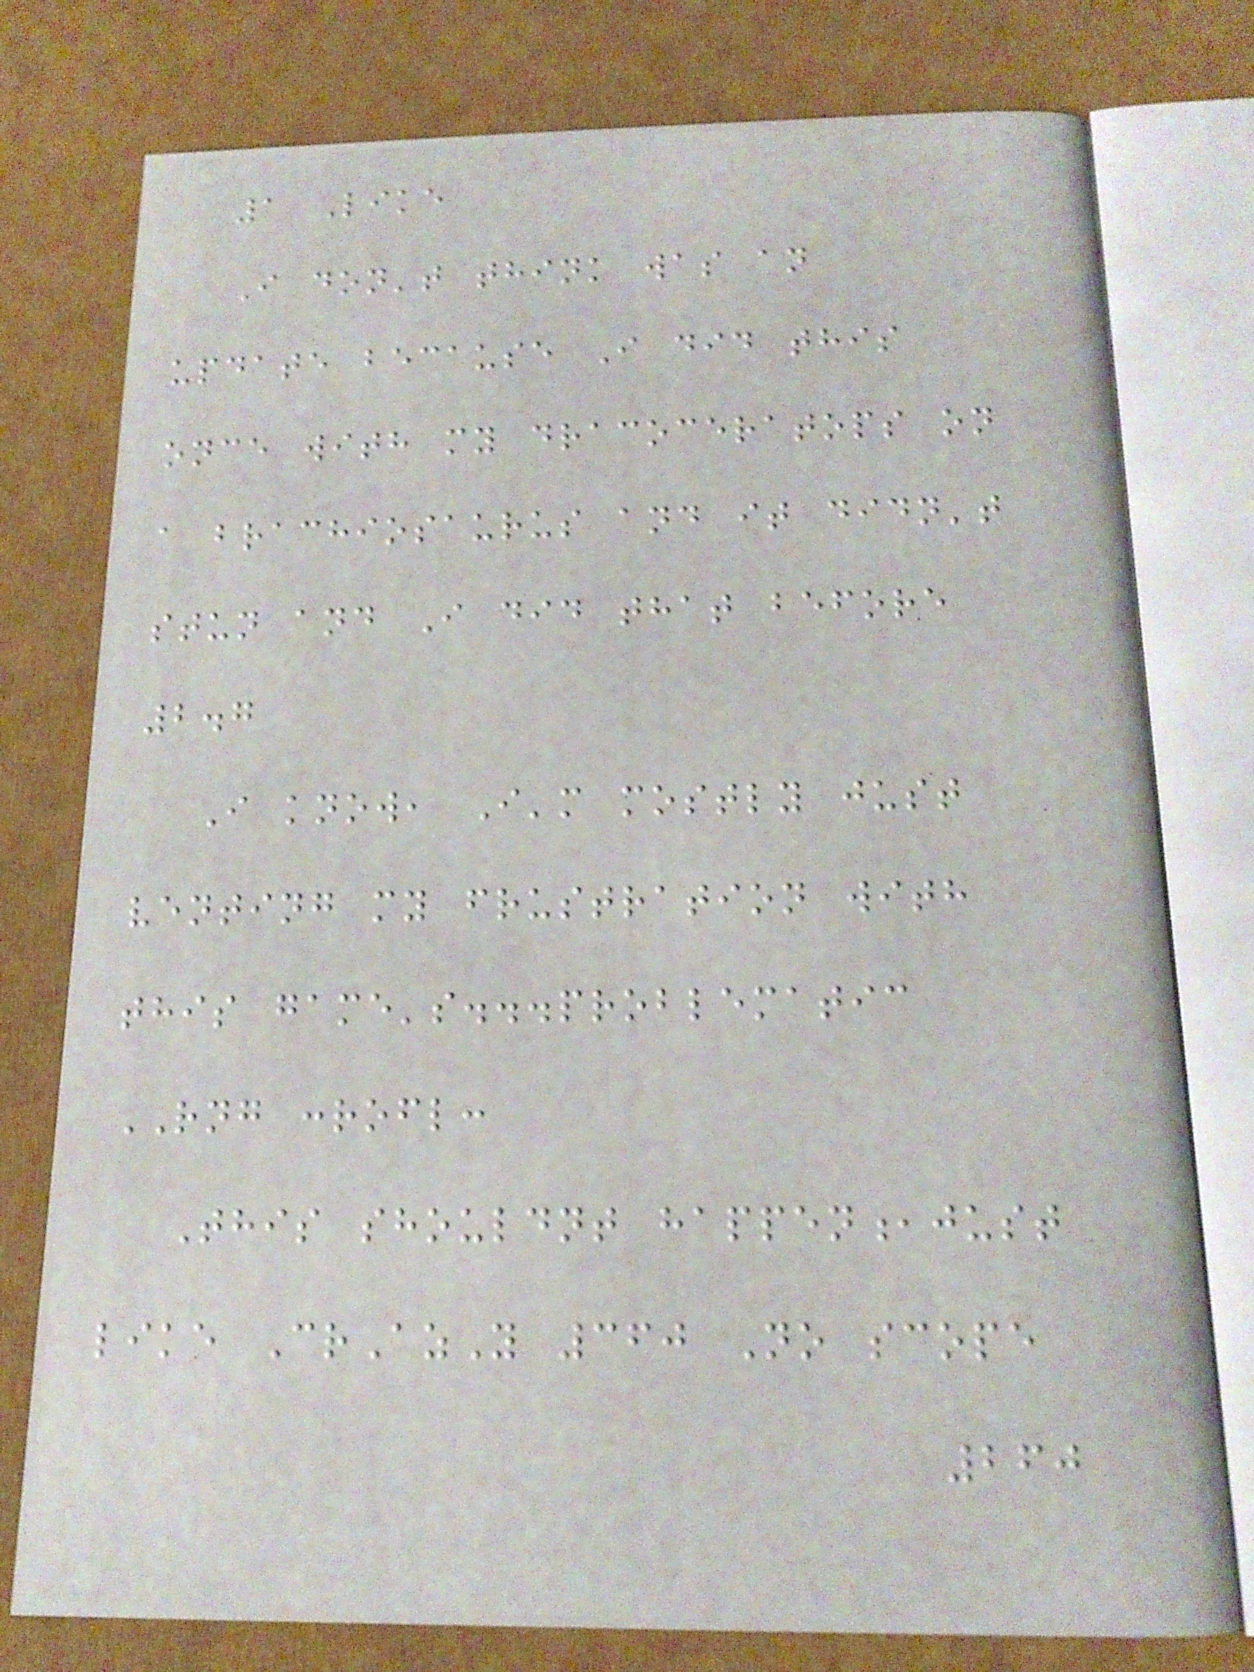1 Like
I don't think was an
update because I did this
once with my dracoceratops on
a brachiosaurus and it didn't
stun and I did that before
2.7
I know, I'm mostly just
venting my frustration with
this game's...problematic
RNG :rofl:
This shouldnt happen,just
like CrAzY 360 No scope
260
